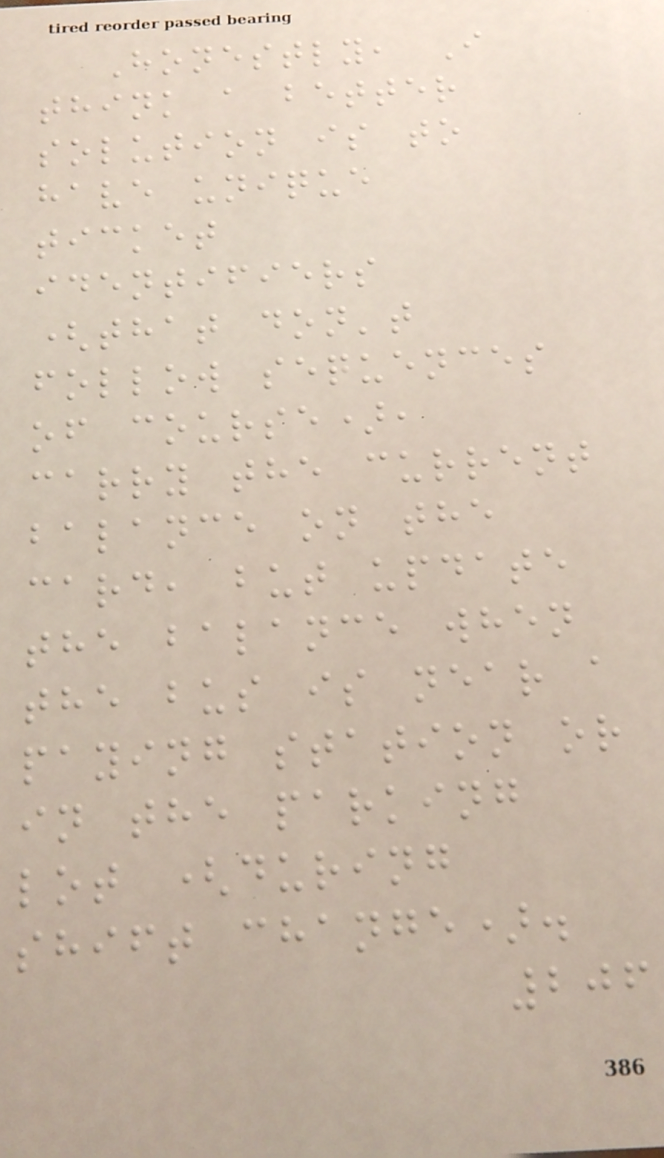Honestly, I
think a better
solution is to
have unique
ticket
identifiers
(that don't
follow sequences
of course),
carry the current
balance on the
card, but update
the balance when
the bus is near a
paying station or
in the parking
lot (during
shift change).
206
